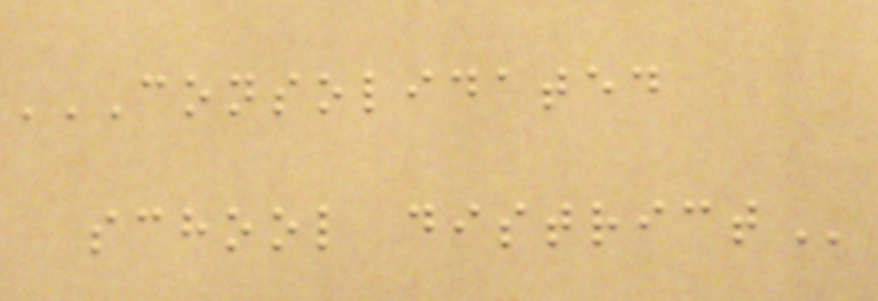CONSOLIDATED
SCHOOL DISTRICT
